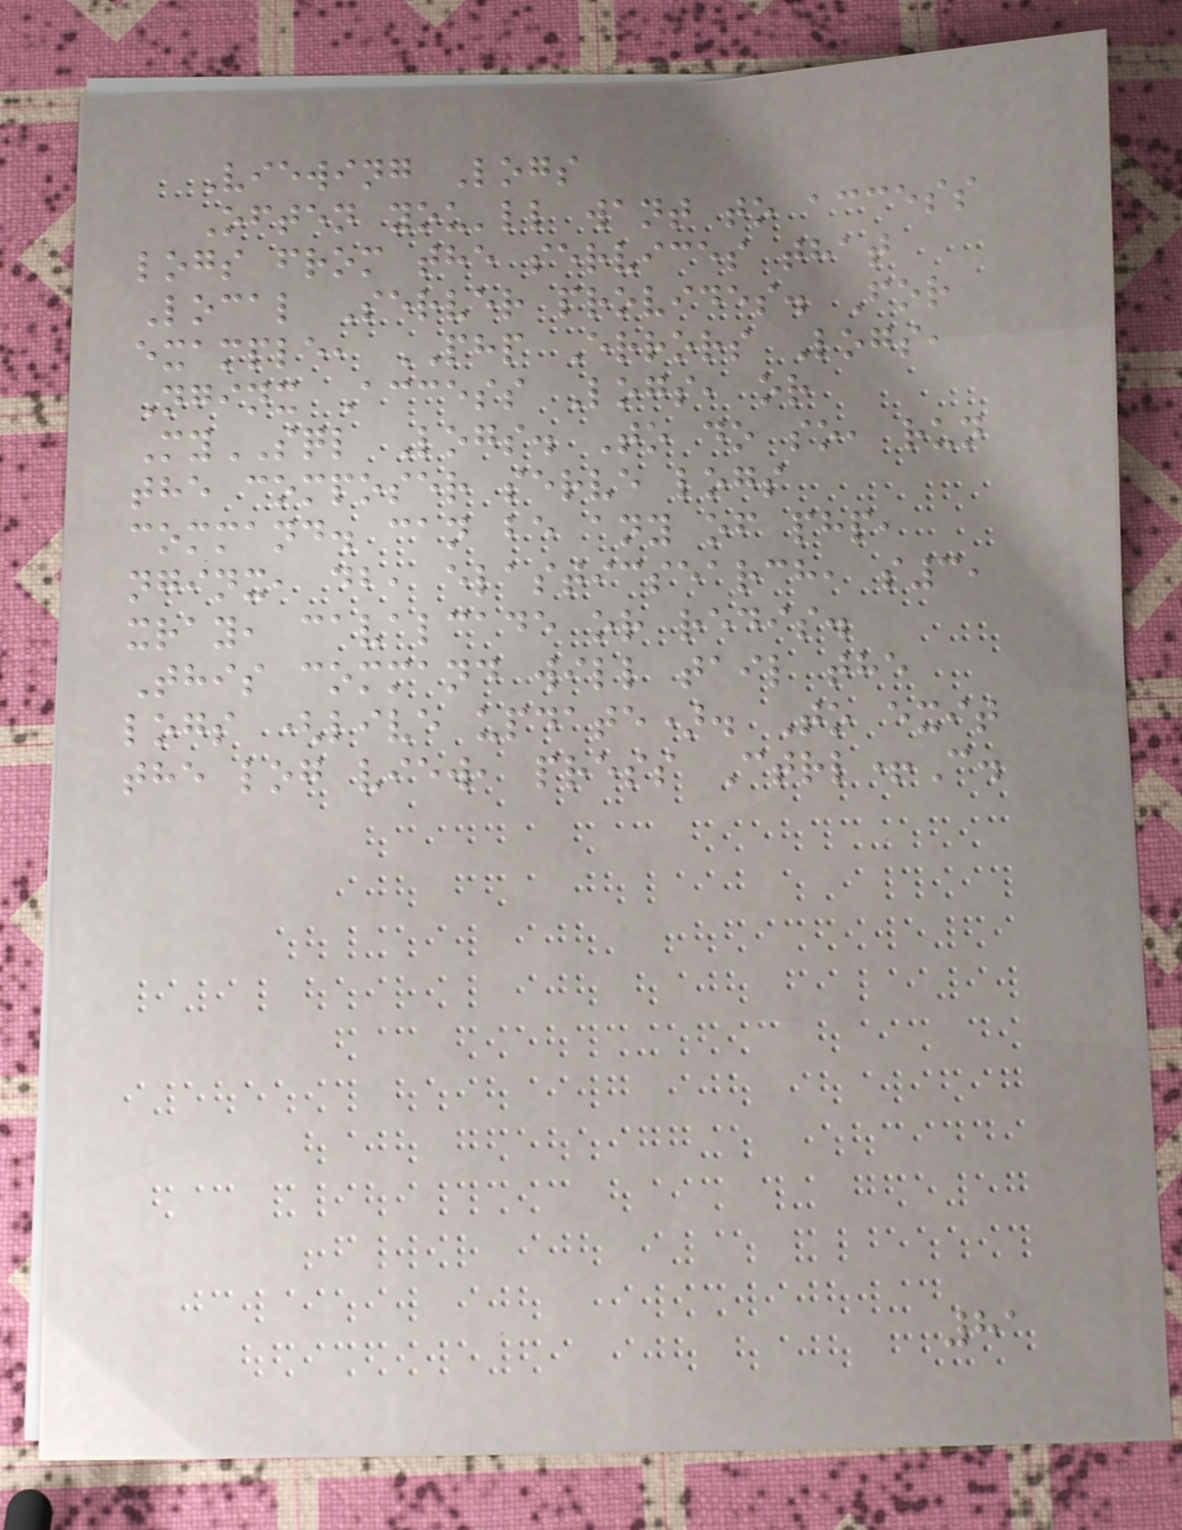Viewing Logs
Often you'll want to access
logs from the services that
Local Server provides. For
example, PHP Errors Logs,
Nginx Access Logs, or
MySQL Logs. To do so, run
the composer serve logs
command. can be any of php,
nginx, db, elasticsearch, s3,
xray, cavalcade or redis.
This command will tail the
logs (live update). To exit
the log view, press Ctrl+C.
81
